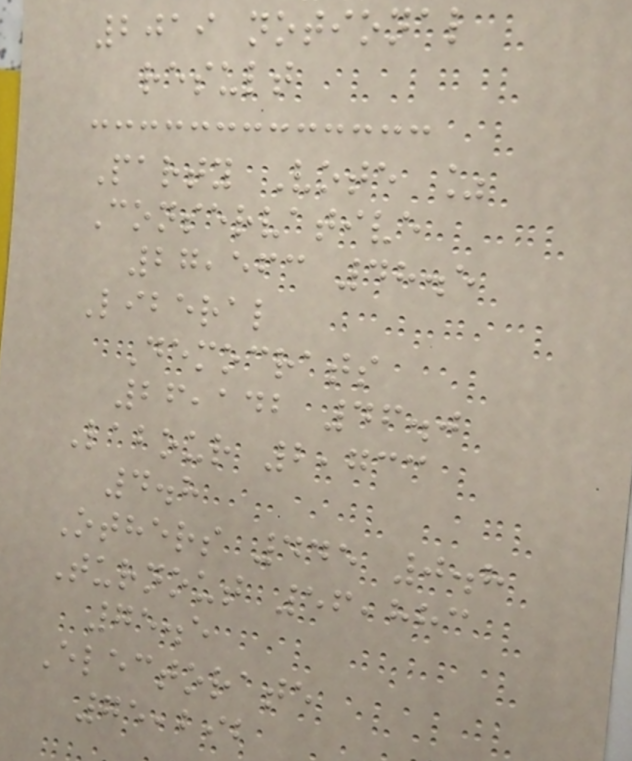2019 notional
result
Party Vote %
Conservative
27,563 48.5
Liberal
Democrats
26,142 46.0
Labour 2,733
4.8
Others 445 0.8
Turnout 56,883
75.5
Electorate
75,292
